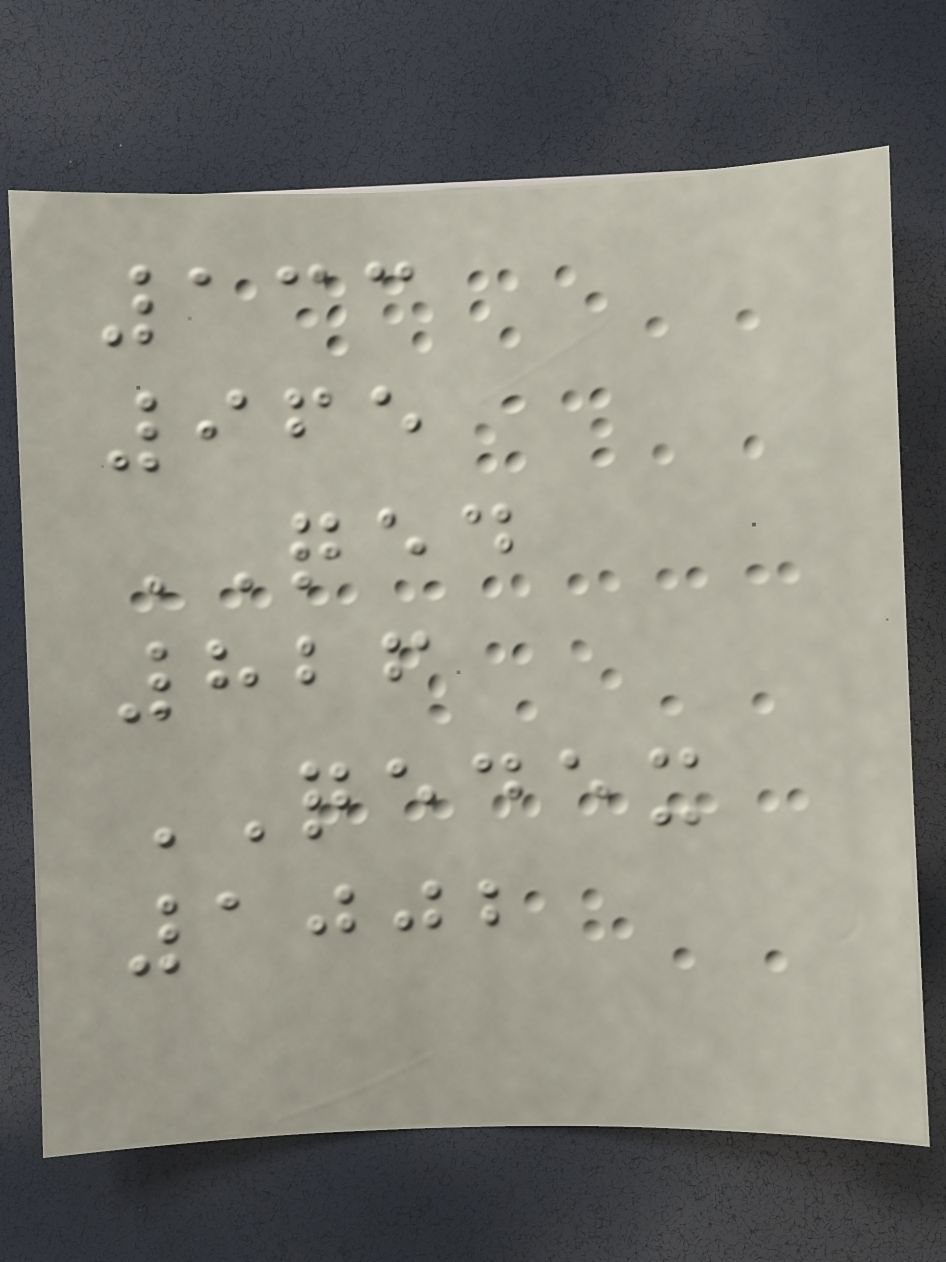133
965
QED
826
QEDEX
1002
